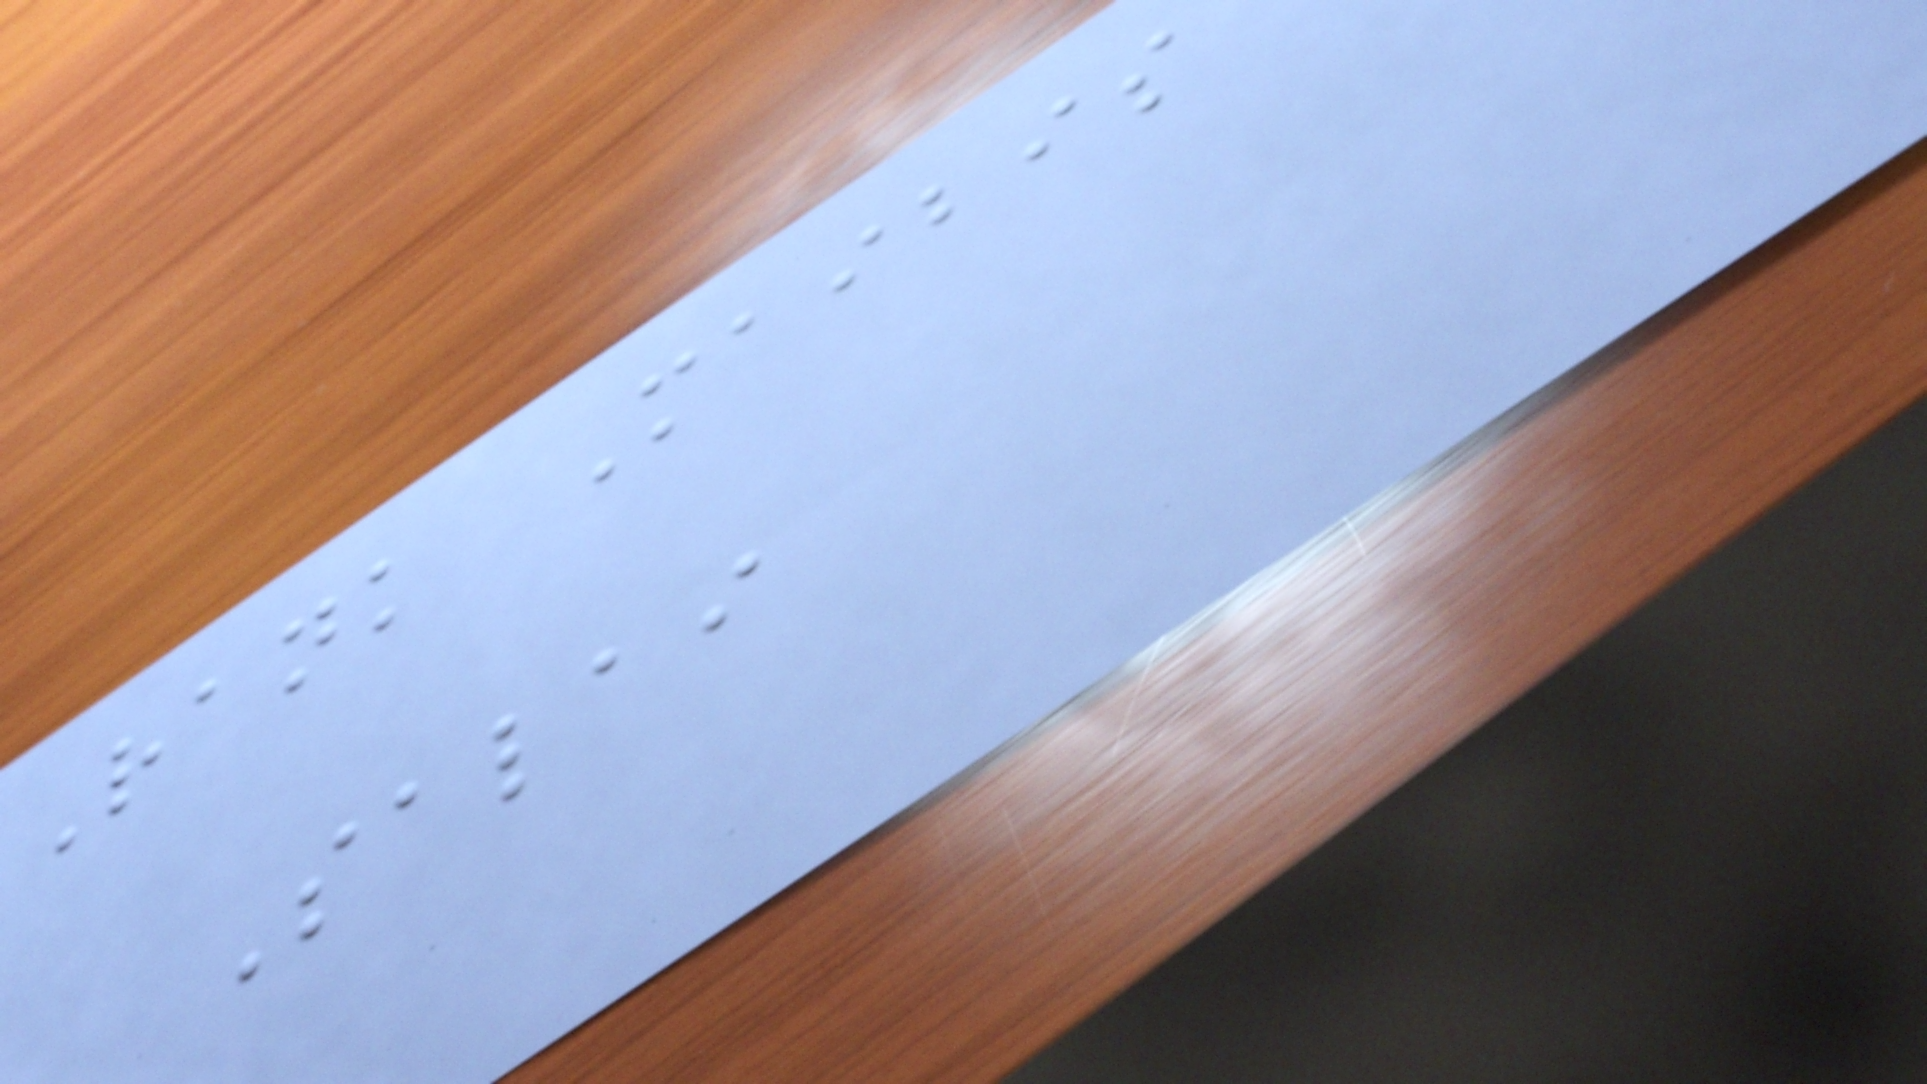Rank Maibis
Salai
